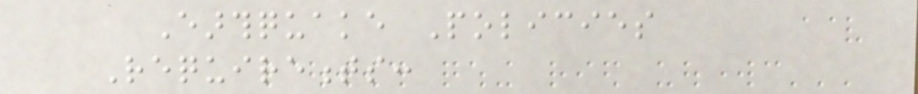Earthquake Policies
Requirements:
